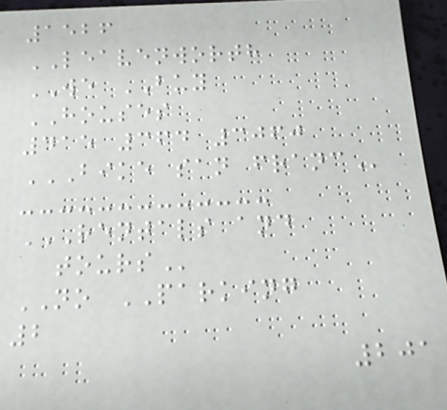1526
LEAVENWORTH
WE BUY
HOUSES
415 364 3060
BIKE SAN FRANC
RENTALS AND
TOURS
NO PARKING
2
201
